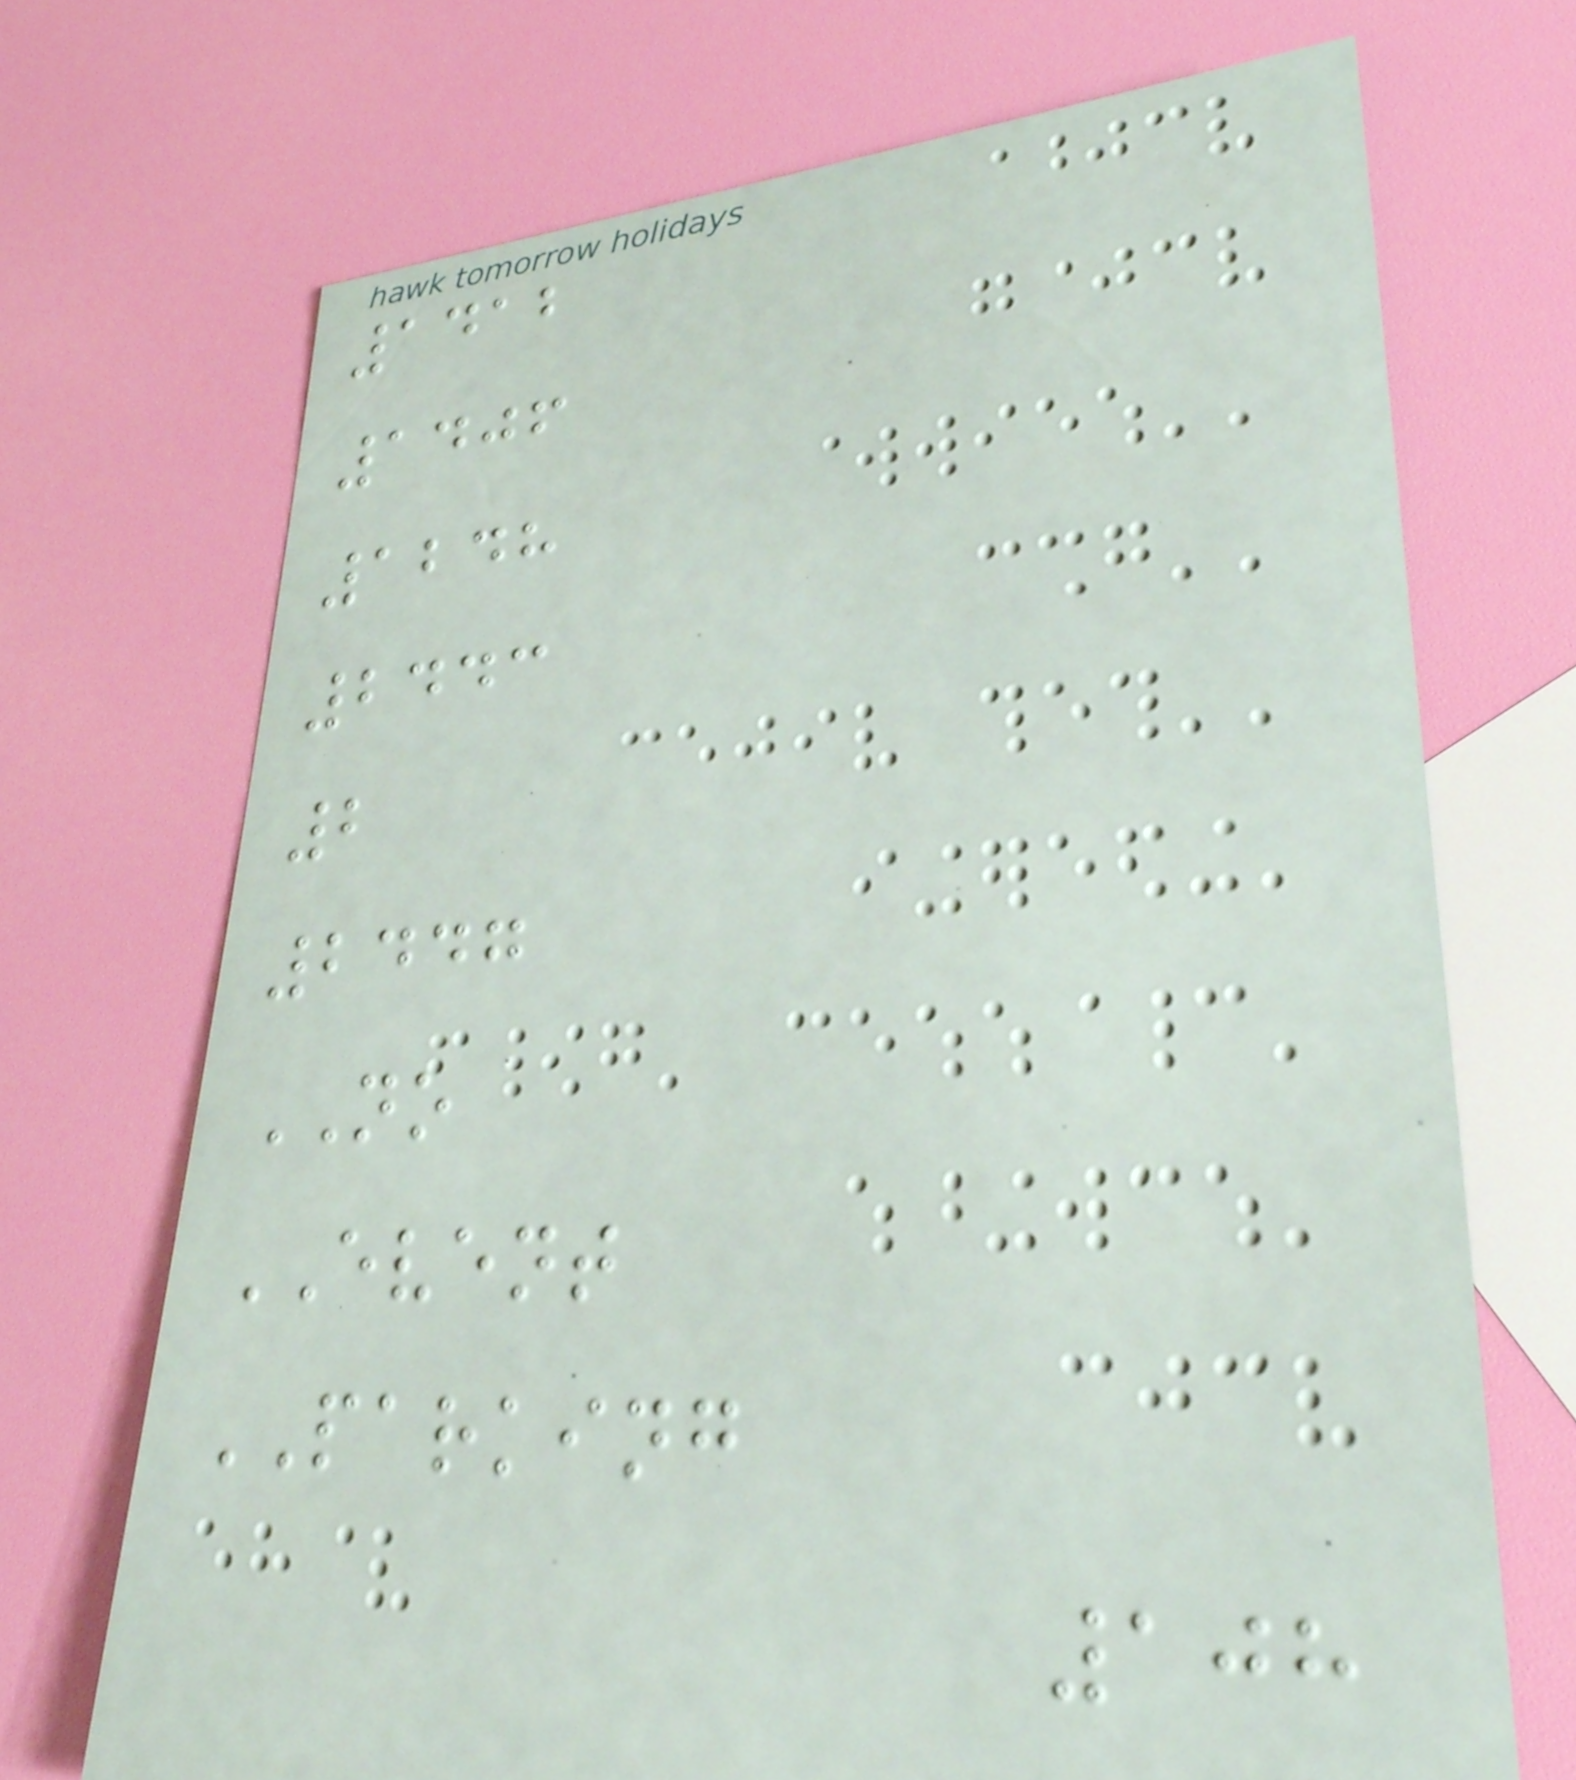1412
1406
1248
2443
2
2447
NO
EVENT
PARKING
108
